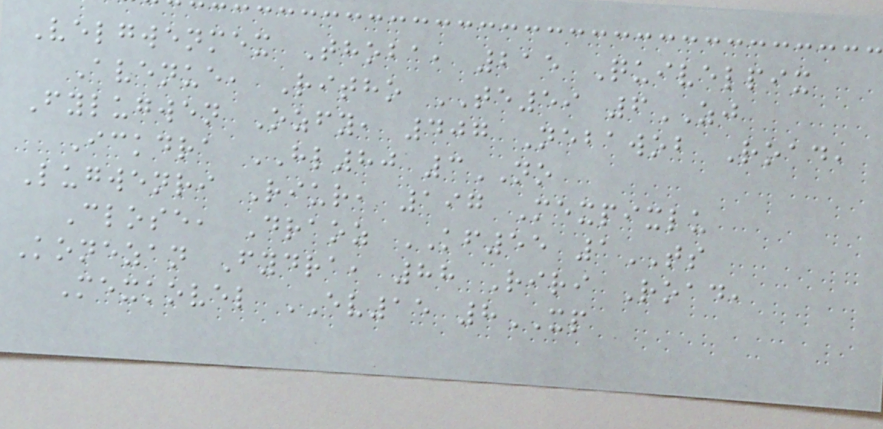Velgwenmex Thoba, 215 Quivelpix
Avenue, Ritho TE59 6ZJ
Fylugwen Ozfy, 407 Nebawob Road,
Ickdra HL80 3NO
Lugwenri Riur, 197 Mexpixlu
Close, Draoz KF55 1TS
Konezan Fydra, 88 Riri Road,
Mexkovel EV15 8XP
